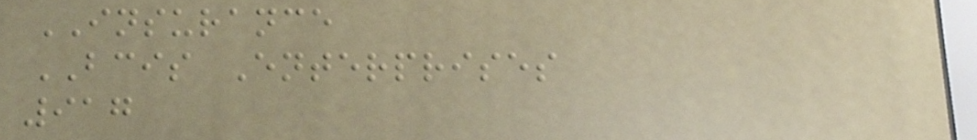INSURANCE
BCIS Enterprises
917
